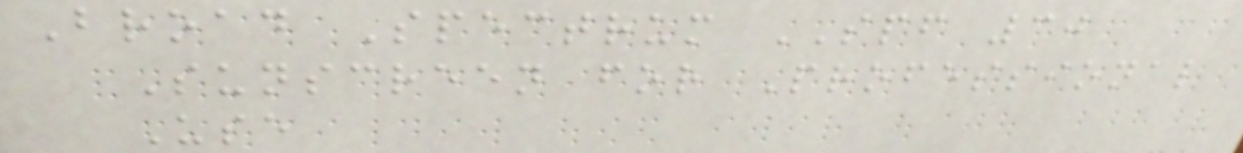Broad Spectrum SPF 30
Sunscreen for Professional
Use
